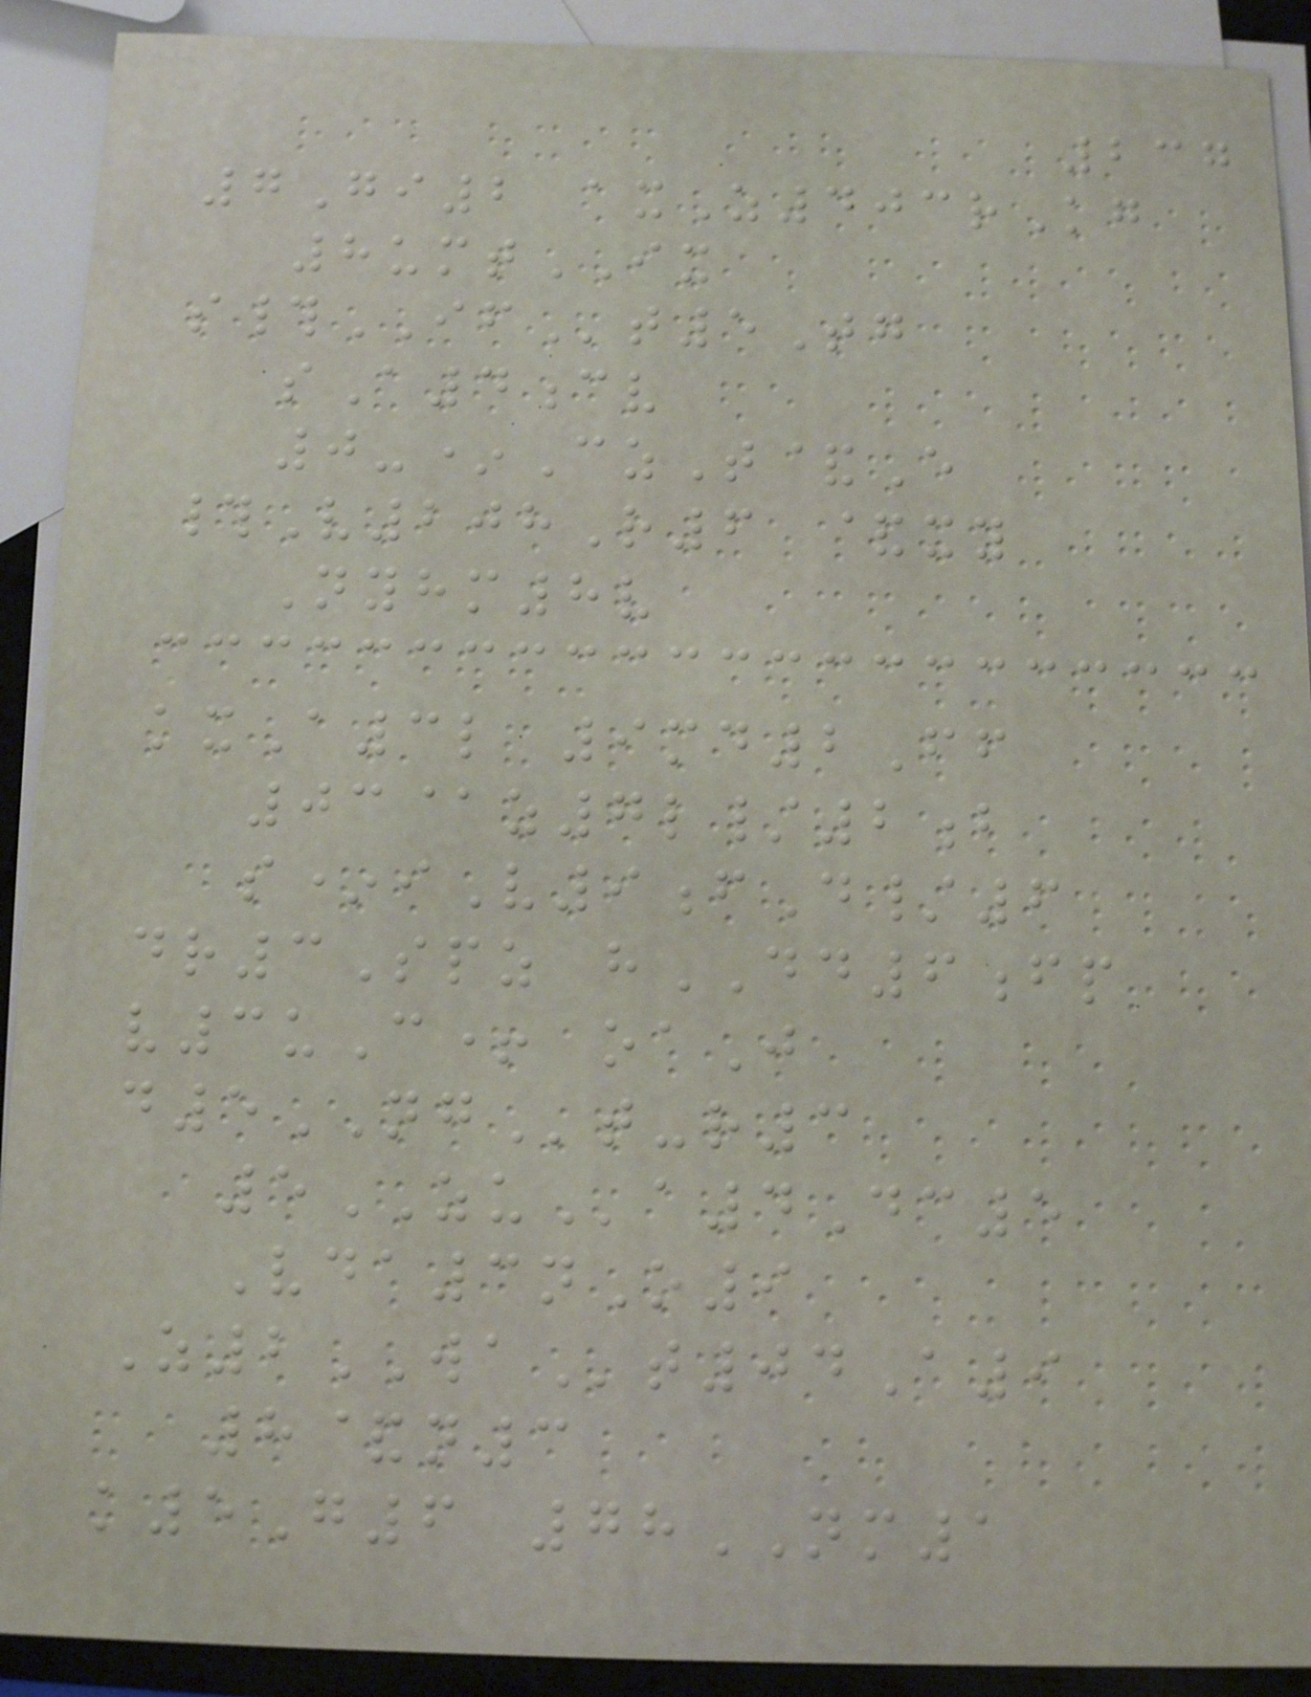237
7Gi2 axZ403rKg
8umtIX
s#IFt5Tg
sA4cv
0-*CzT&E
#V208R6 &xy
Nyhm8v
kxA3l 9md2Ff
03@z7l/2b
s*iV9fD/6
dr3Spz hDD6fp
v3uC+ oaJ
d5NGt-r3
5ZUa4Dc5
Vda3nO9
Z2WAt04A9
8&n3
k5G6 78NM1
